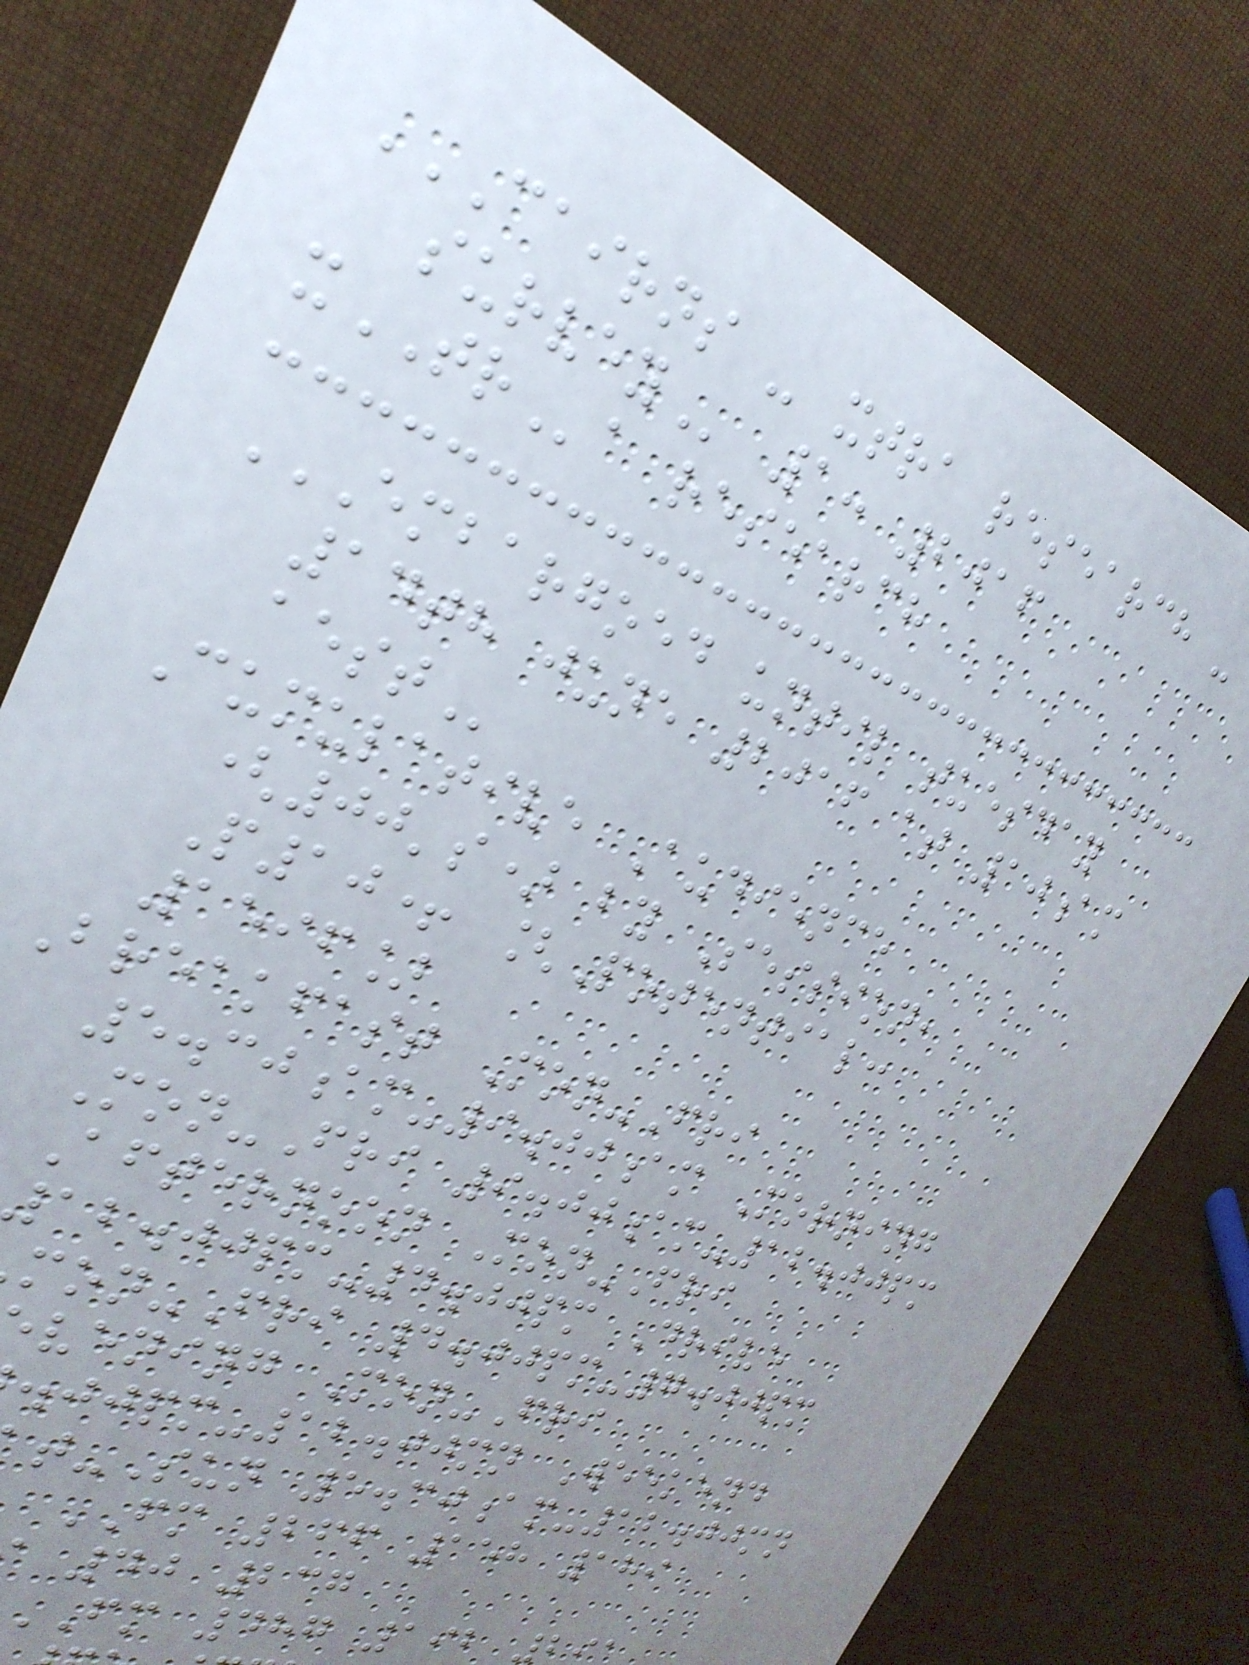CAIRNS - XTRA RESEARCH -
1: 2016
xTRa research
EMBARGOED UNTIL TUESDAY
14th june 2016 at 10am
Cumulative Audience
(00's) by Session,
P10+ [Potential:
1596]
Breakfast Mon-Fri
5.30am-9.00am Morning
Mon-Fri 9.00am-12.00pm
Afternoon Mon-Fri
pm-4.00pm Drive
on-Fri 4.00pm-7.00pm
vening Mon-Fri
pm-12.00mn Weekend
t-Sun 5.30am-12.00mn
FM 266 158 189
40 237
fm 487 192
